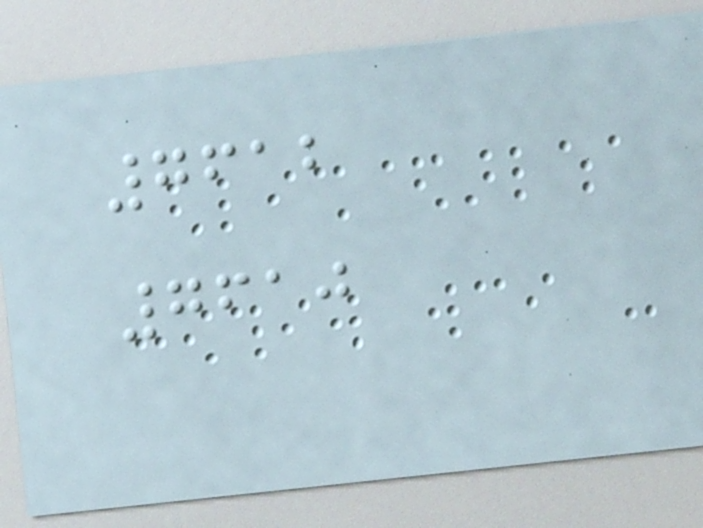7612
7610
